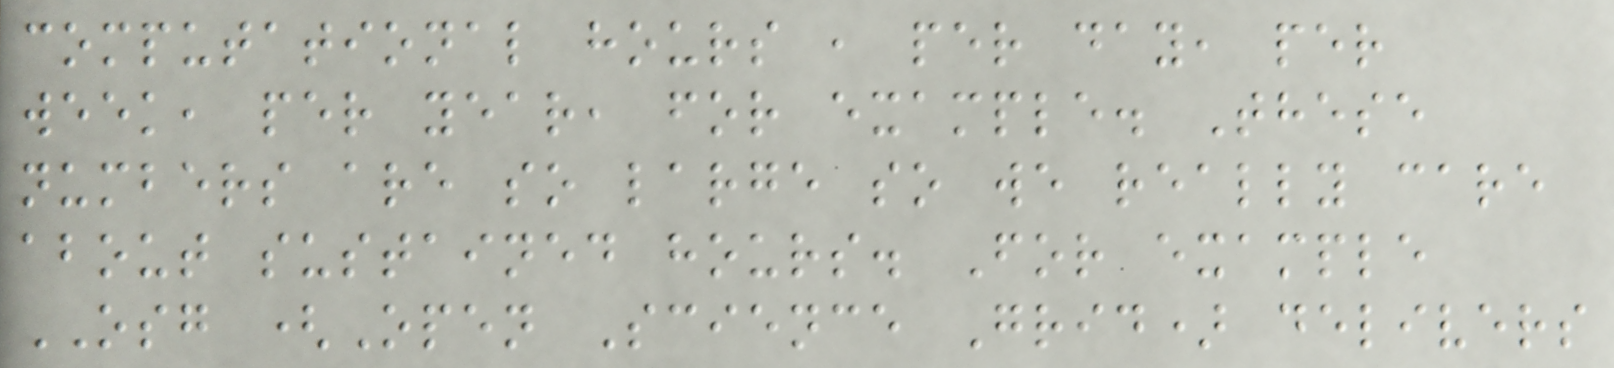computational hours , per day, per
week, per year, for example. These
numbers are so large so we really care
about sustained hours. For example
OSG (Open Science Grid) delivers
